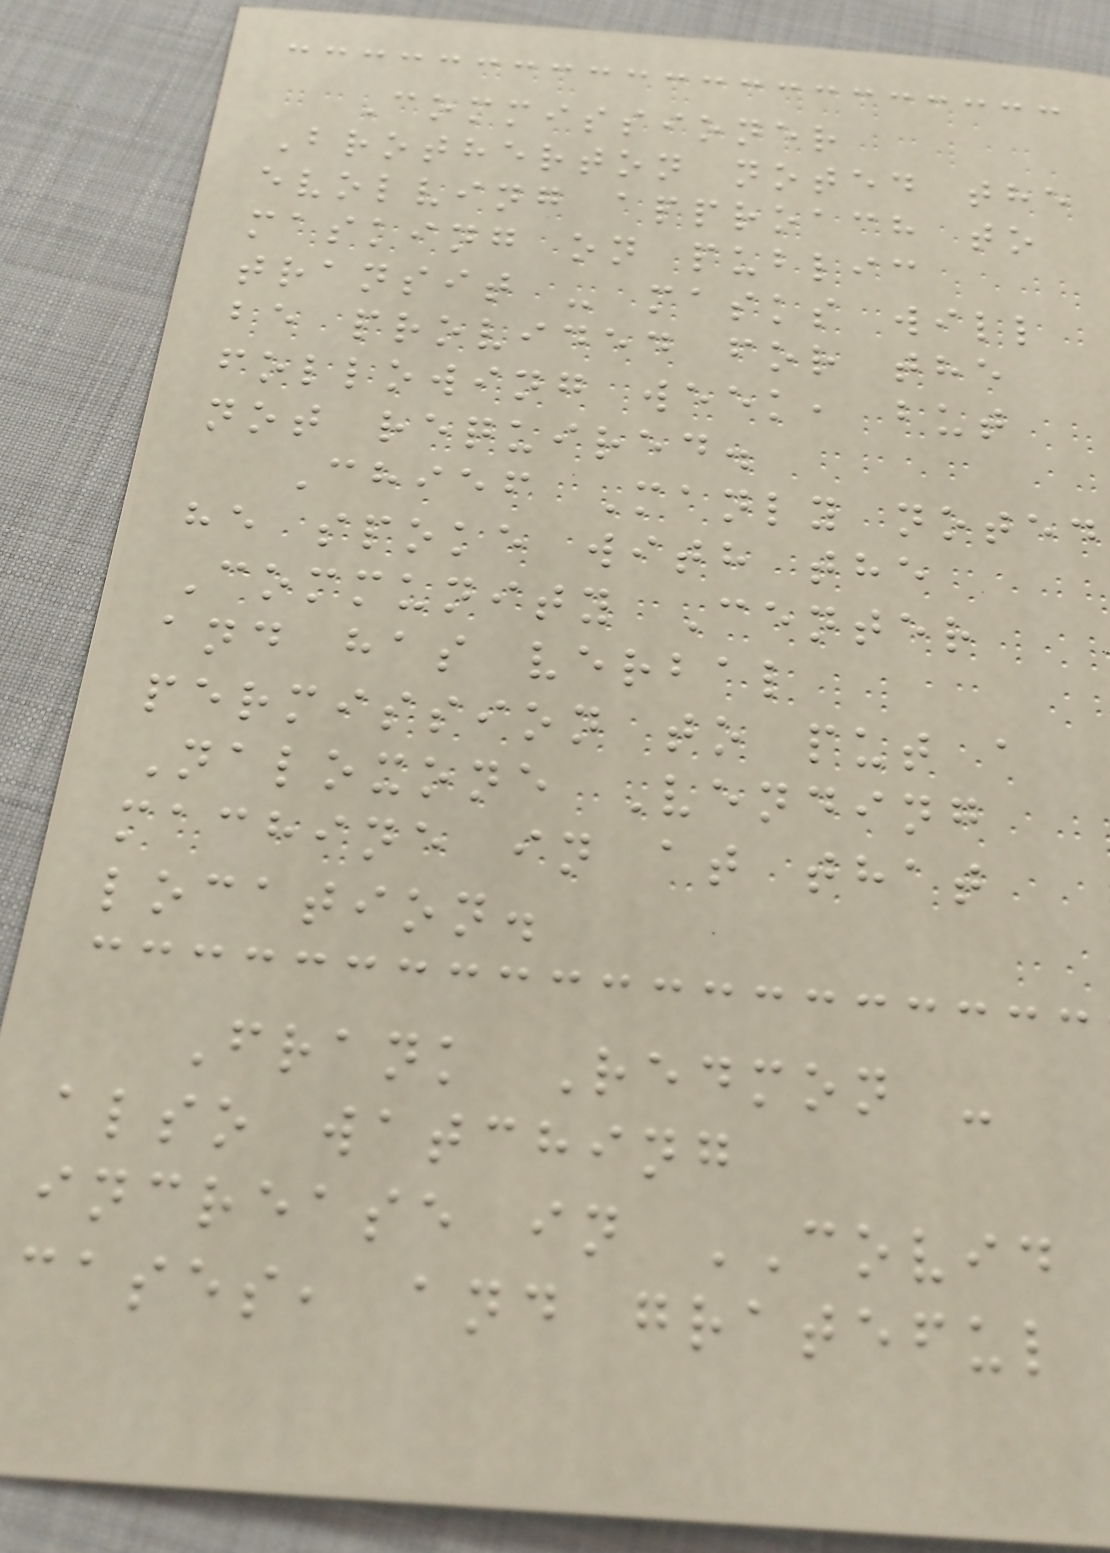Commissioner
Brotherton noted the
evolving approach to
masking on public
transit - masks will
be provided for the
following week, but
not required.
Chief Manly noted
he spoke with the
Community Center
and has verbal
permission to put a
Naloxone Vending
machine in at that
location.
Frank Redmon -
also watching
increase in COVID
cases, and grateful
